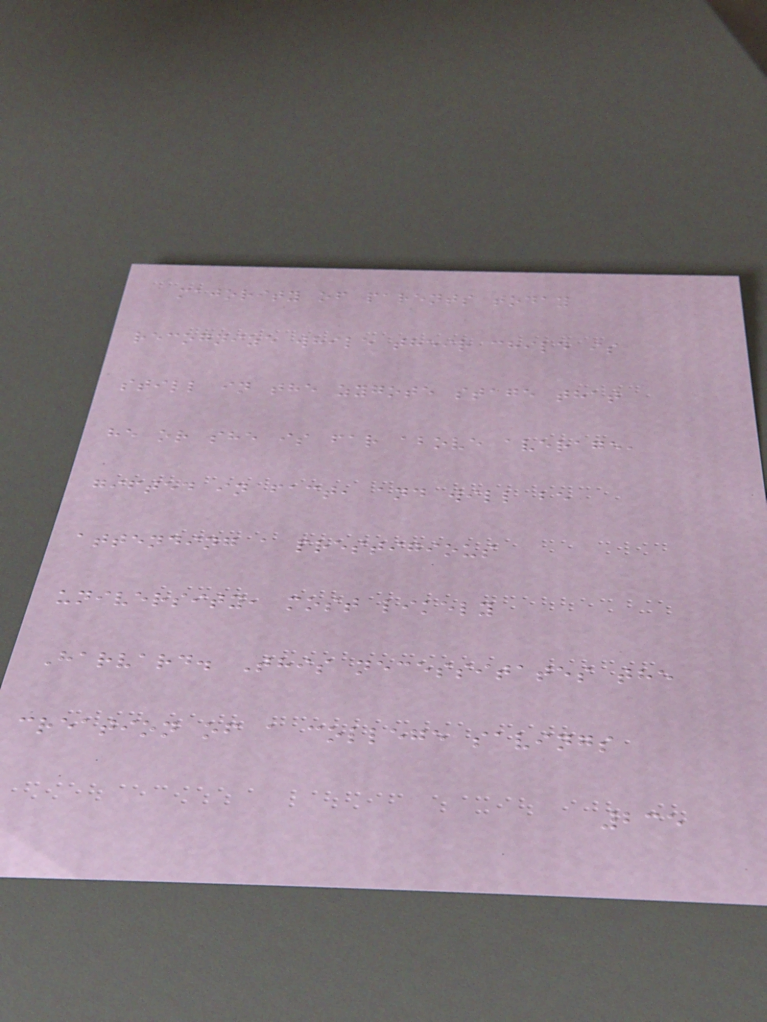majority of parents today
recognize while their child is
still in the zygote stage that
he or she is far above average,
gifted in fact, and will be
attending a prestigious
university, most likely
Harvard. This necessitates the
creation of a college savings
235
